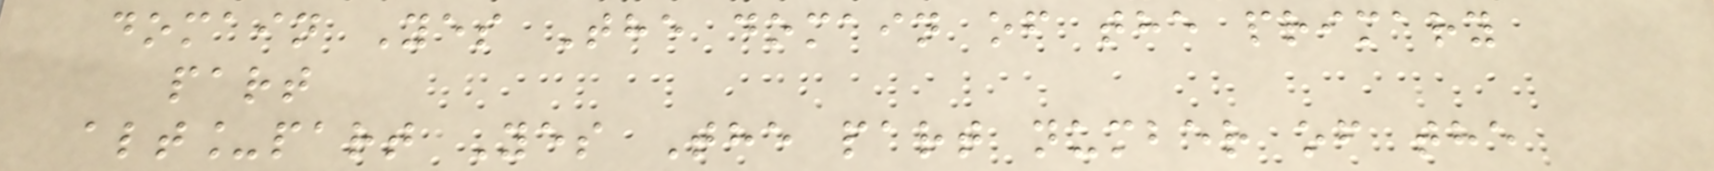domain Yes The domain of the primary
part
alt_part Yes The part number of the
